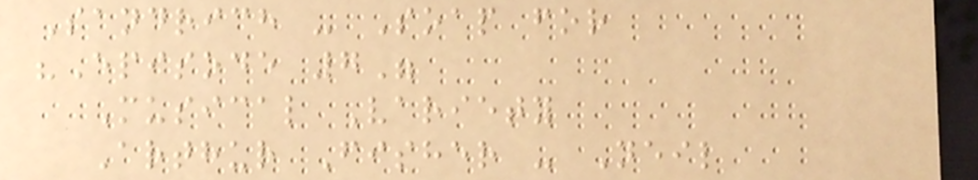Sandrich - Soap for
"Episode 7"
Musical Variety
Arthur Fisher - Neil
